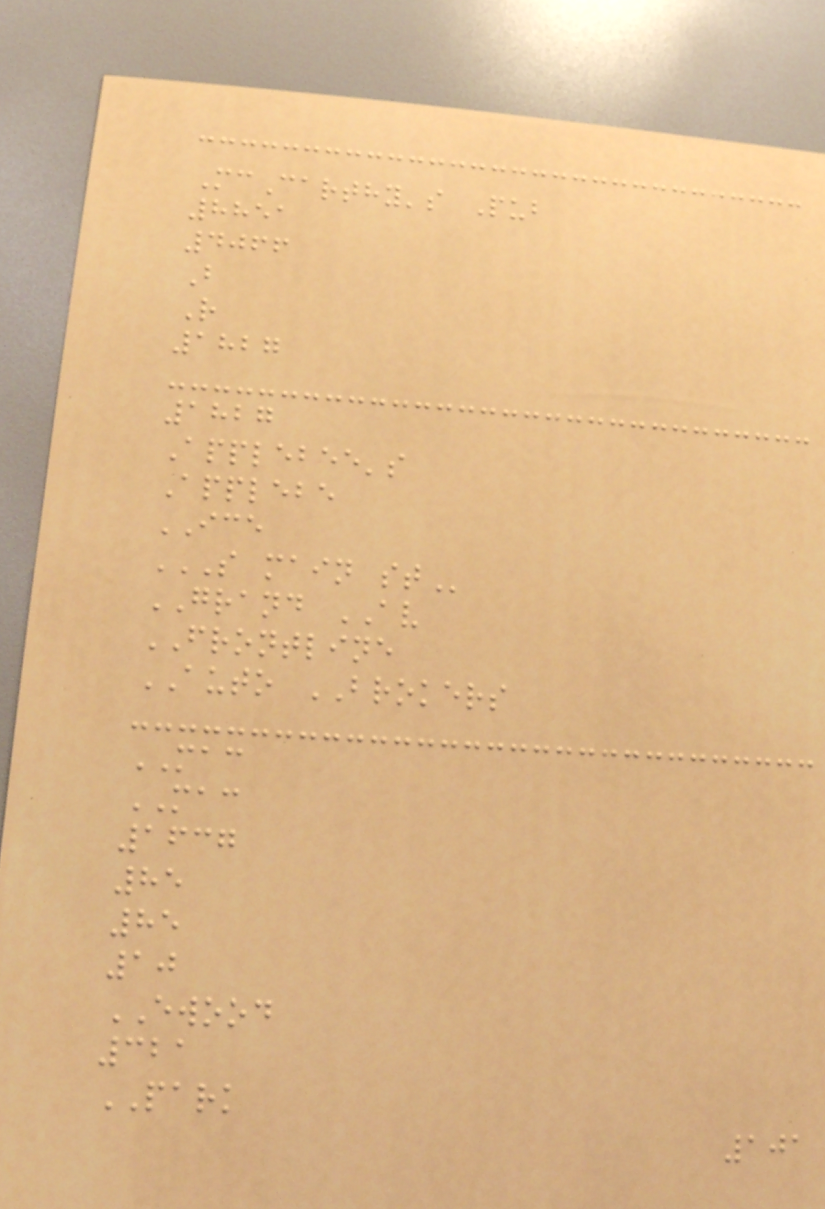McCarthy's Pub
8851
4066
B
R
1827
1827
Applebee's
Applebe
ICE
S MAIN ST
GRAND AV
FRONTLINE
AUTO BROKERS
MAC
MAC
1637
85
85
10
EWOOD
321
PARK
101
